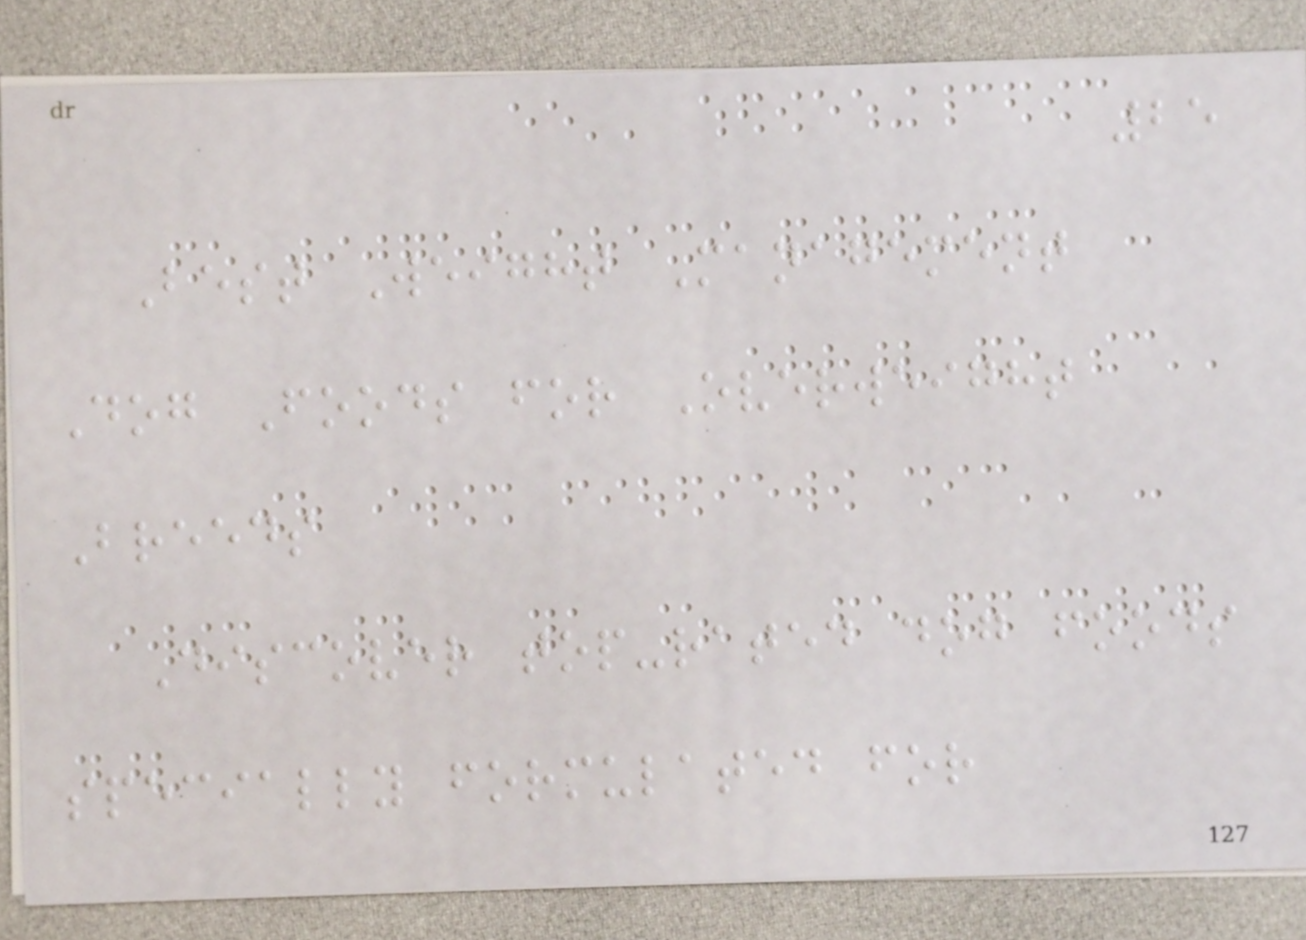25
Best Weight Management
Dog Foods for Overweight
Breeds
Discover top-rated dog foods
specially formulated for
